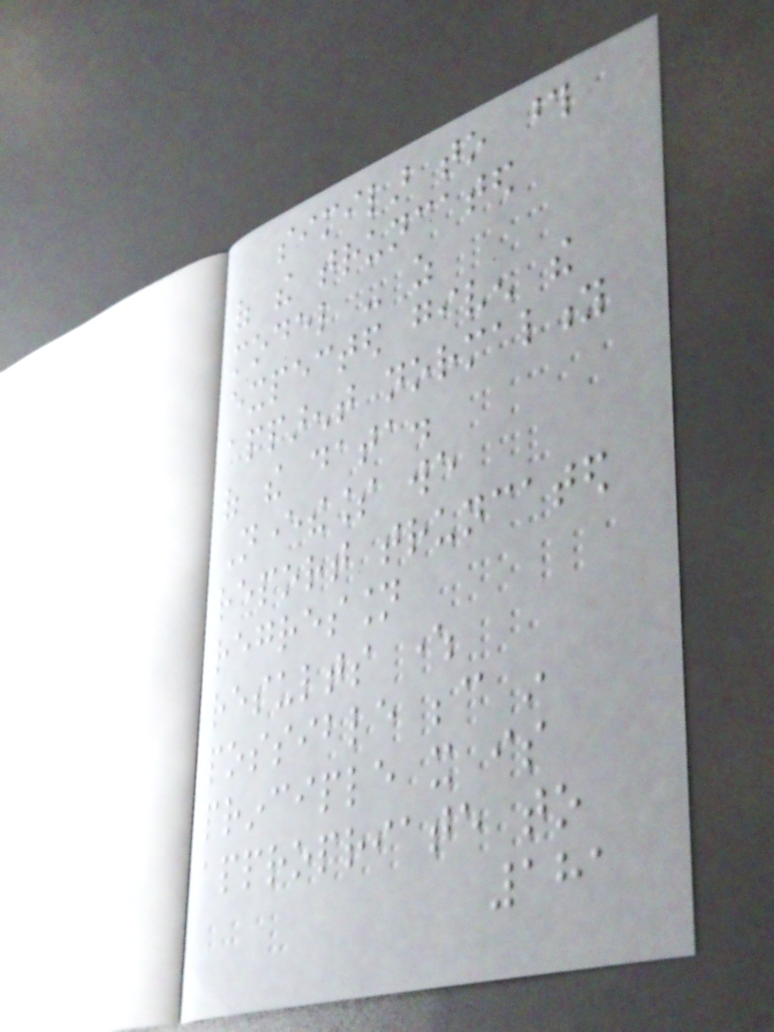similar to those
of the truncated
model - as
expected given the
apparent normality
of the data.
Nevertheless we
report truncated
regression
results where
possible because in
principle it is
appropriate to
181
